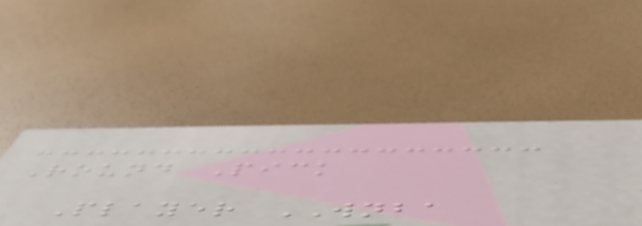Round Pick
Player WNBA
